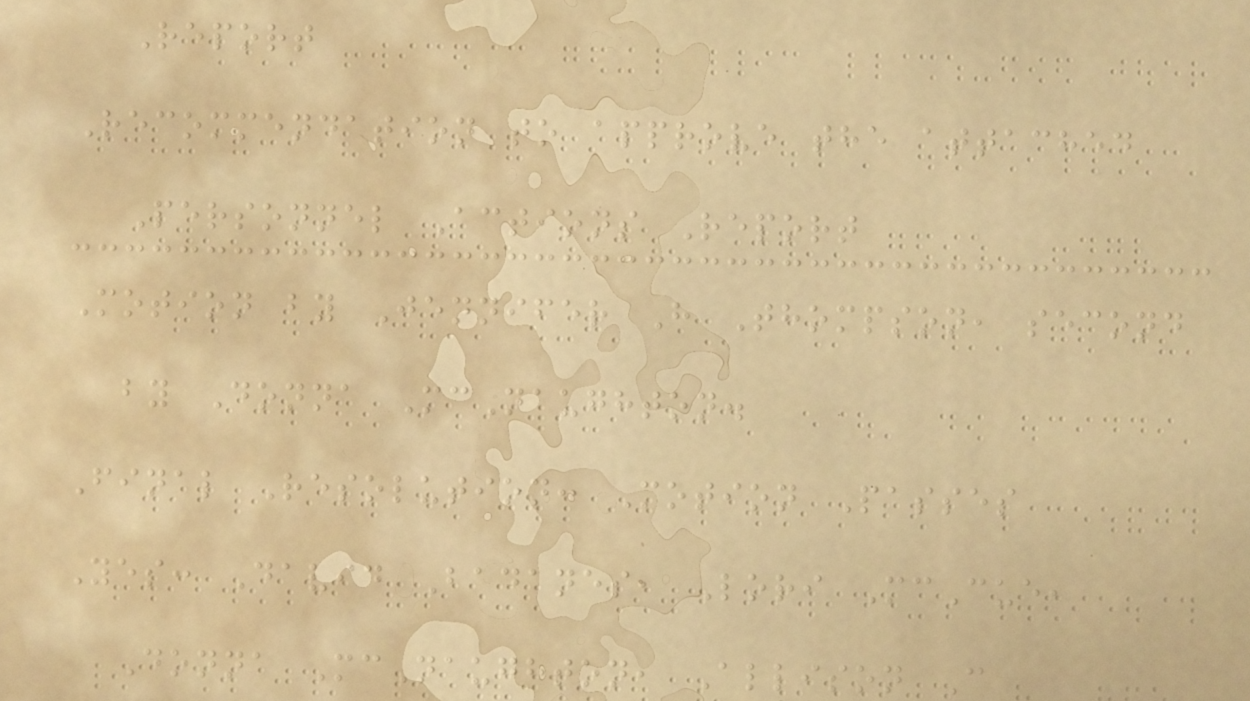Report
Recommendation to approve the attached
Personnel Actions Report
Motion by Jennifer H Thompson, second
by Donna McNaughton.
Final Resolution: Motion Passes
Yes: David Badanes, Lori McCue,
Donna McNaughton, Allison C
